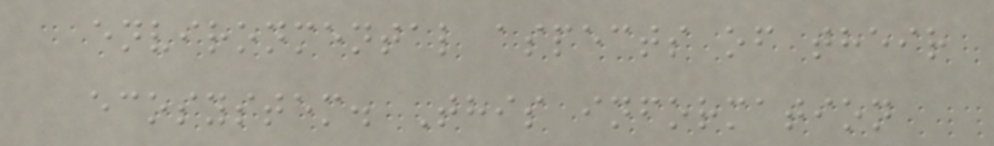environmental aspects of their
ecosystem. This information
